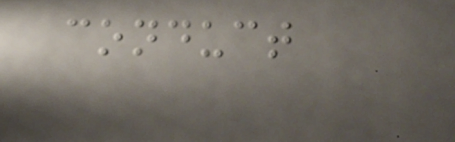conduct
